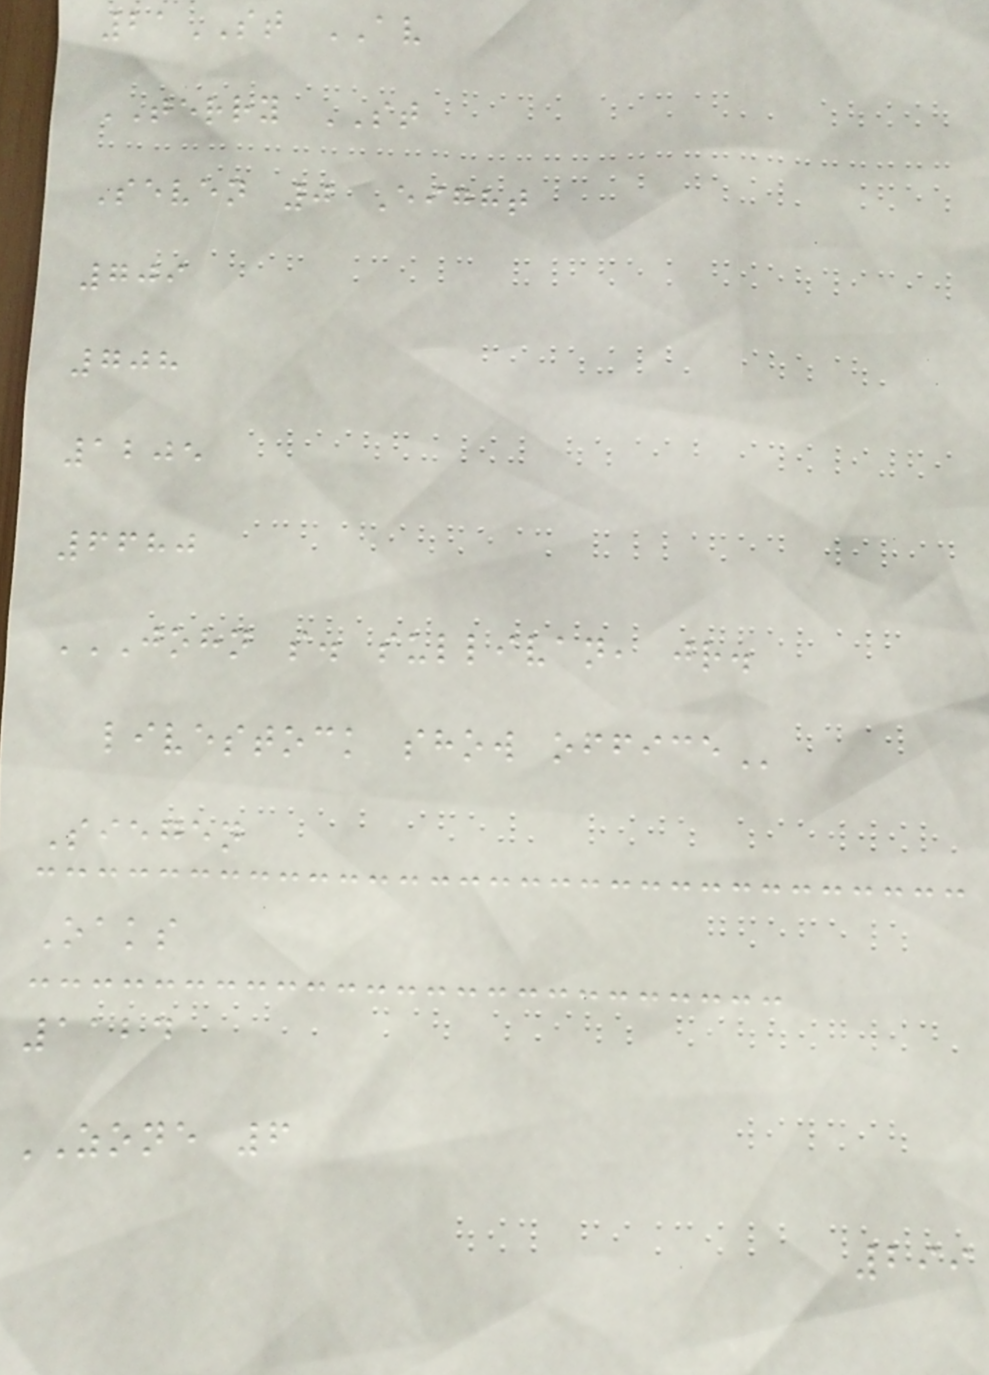21ST AV
TERRY ST
Seven 0 Eight
709
708
1205
6680
JOHN S. SULLIVAN, JR.
LIVESTOCK SHOW OFFICE
Siegen
Oaks
1124
ZONE 6
299
